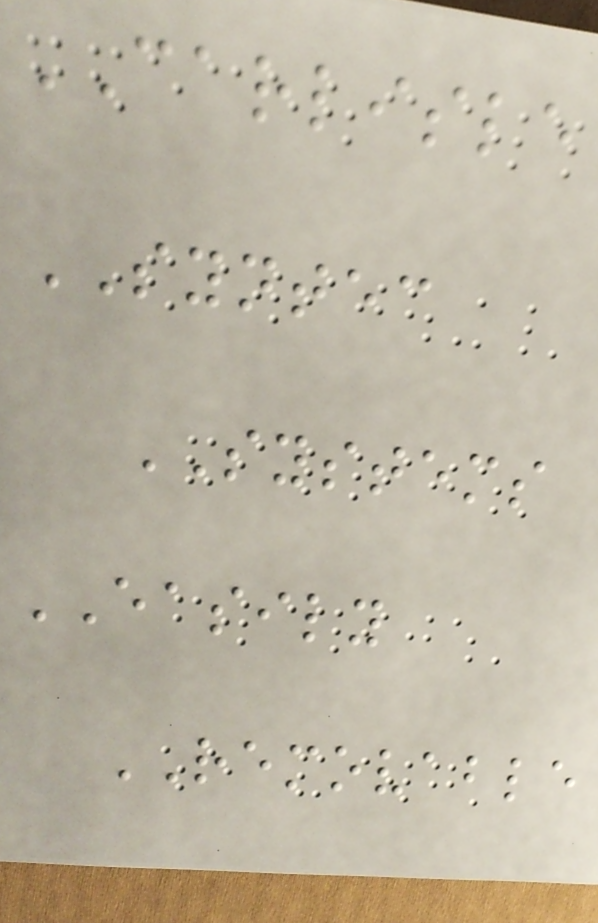CARLISLE
SYNTEC
SYSTEMS
EASILY
REMOVABLE
